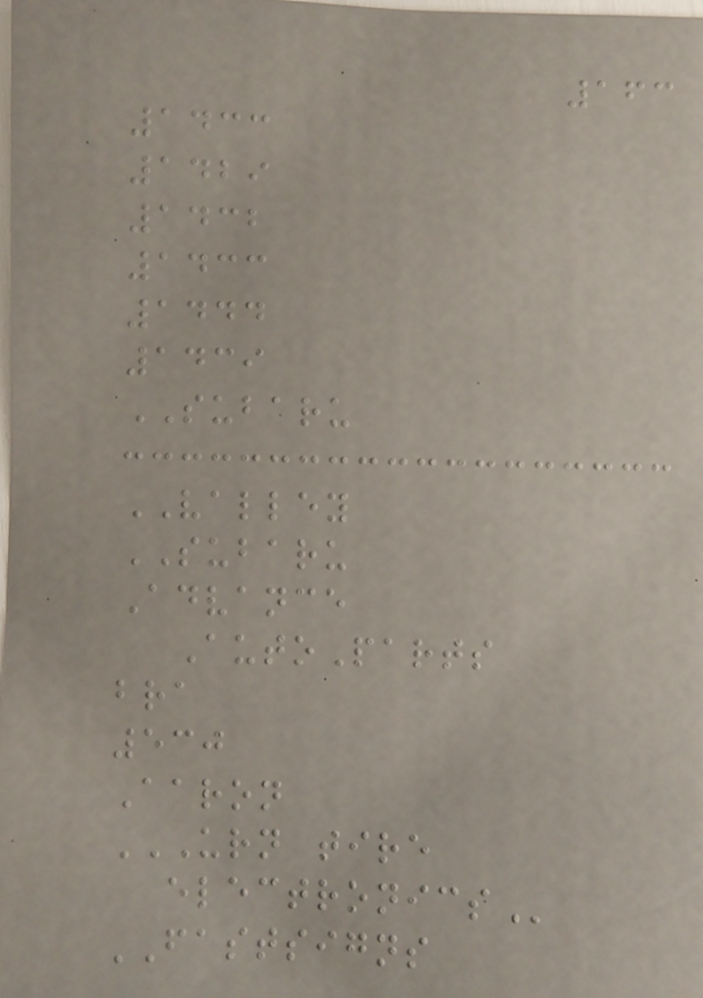163
1433
1429
1432
1433
1444
1439
SUBARU
VALLEY
SUBARU
Advance
AutoParts
bra
530
Aaron
URN TIRE
ELECTRONICS
FASTSIGNS
